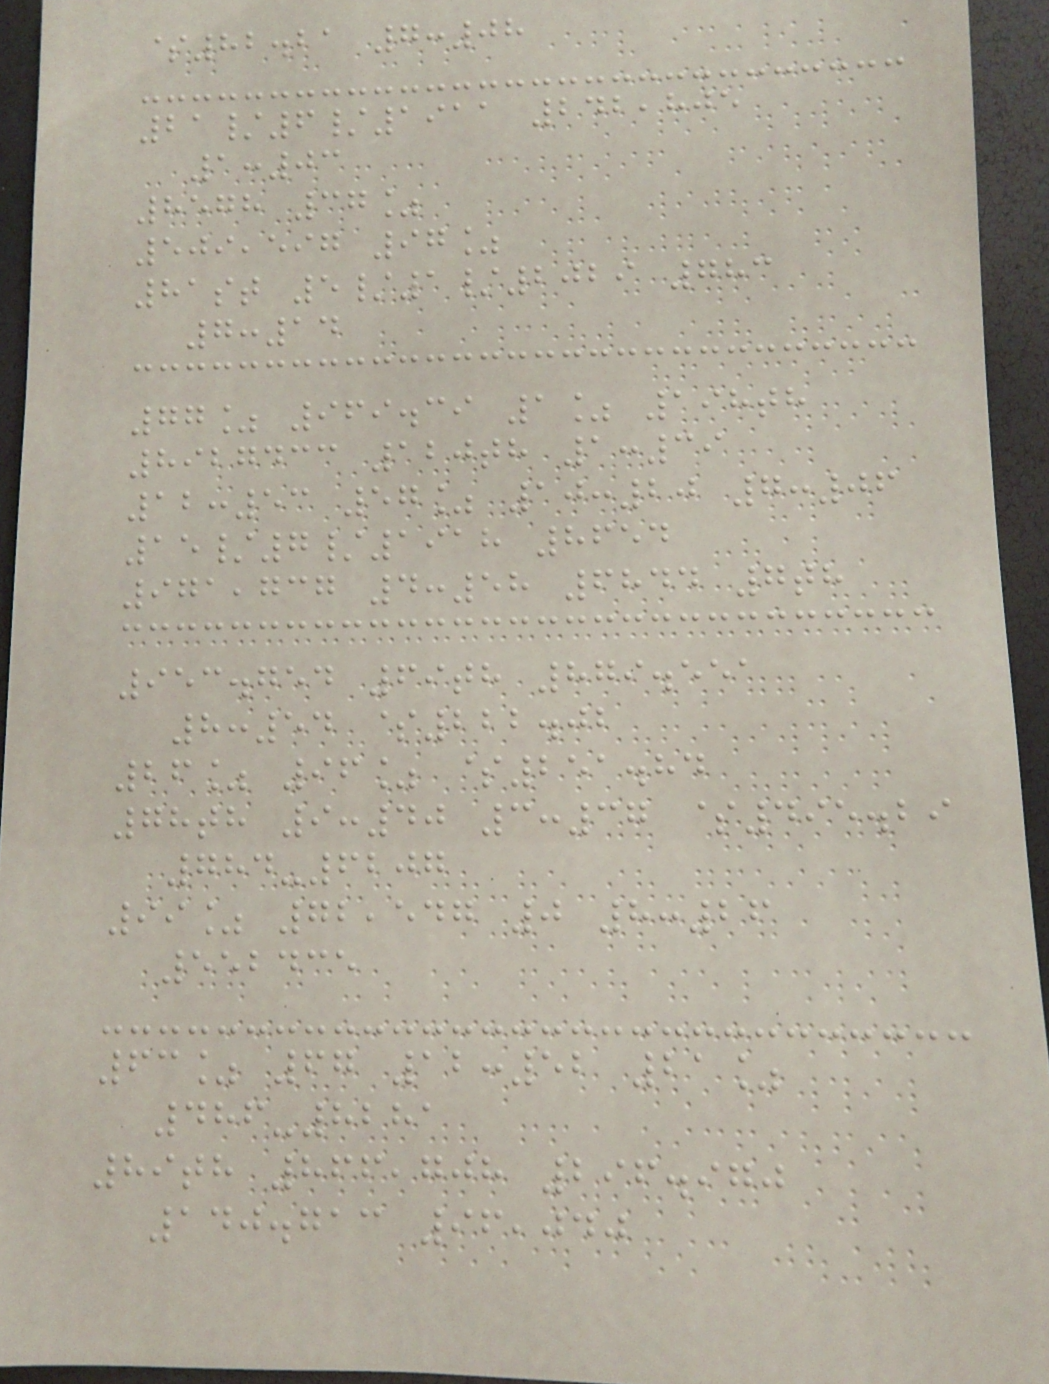$82.21 7:08
21/6/1911 242,805
1:03
8578 37%
509,597 97%
81st 5/1/2029 783
7:14
77% 969.39 1% 198th
8927433 120th 1:39
12:53 57% 10:20 7:06
15/7/1918 8654
971,737 4:58 6844 7th
953.754 69th 879.551
8:54 $222.02
26% 96% $251.84
78th 9:40 3:37 $495.29
784-6207
99% 72,547 0 8:26
552435
63% 67 12:52 21%
486-8281
89th 866,708 296.970
140.713 96,040
